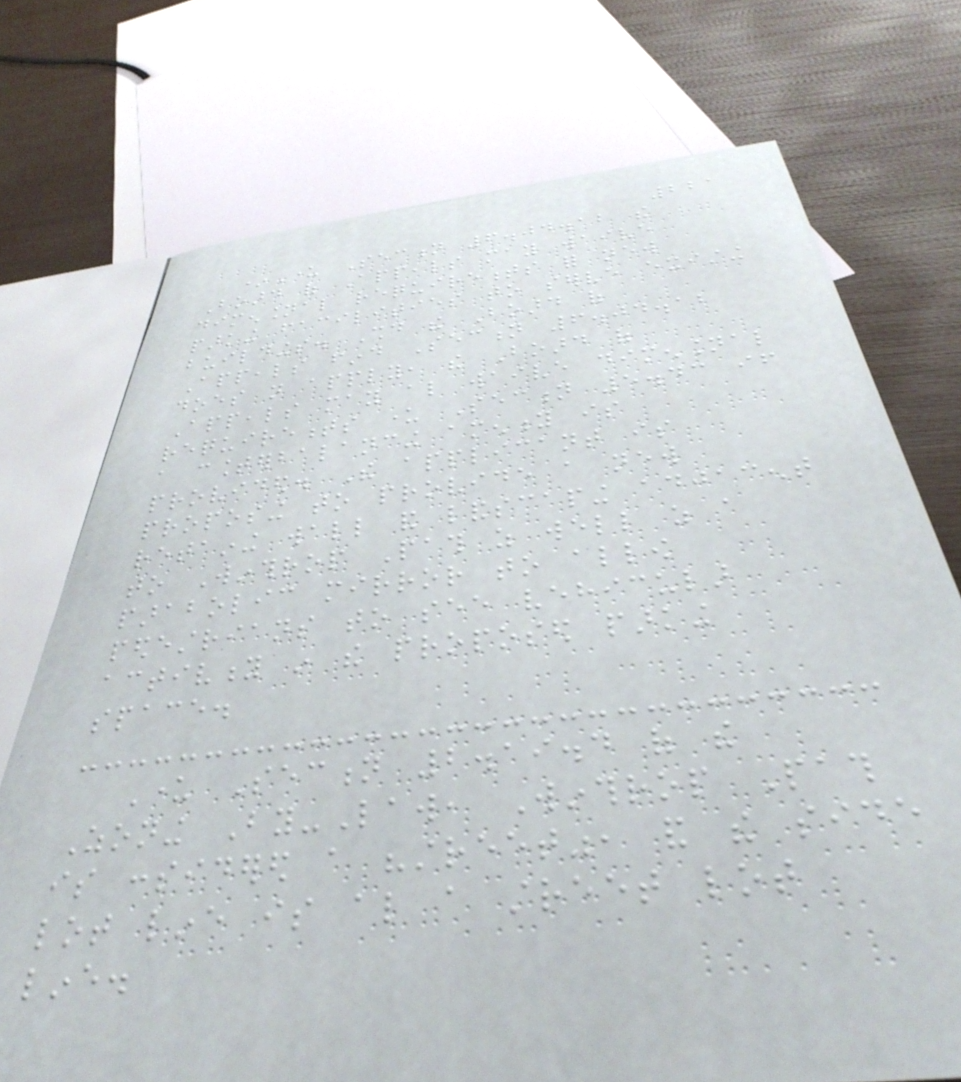221
*Under Section 6.04.12 the
Board of Appeals may waive
dimensional requirements for new
parking facilities to serve existing
buildings. Should the Board of
Appeals find Section 6.04.12
does not apply, the Board of
Appeals may also waive dimensional
requirements under Section 5.43 if
a counterbalancing amenity is
provided. The applicant is
proposing to provide a new
retaining wall and landscaping adjacent
to Winthrop Path as well as a
parabolic mirror to allow
pedestrians to see vehicular
activity in the proposed parking
space.
Under Section 2.19.4 of the
Zoning By-Law, Winthrop Path
is considered a "street", and the side
lot line is also a street lot
line.
